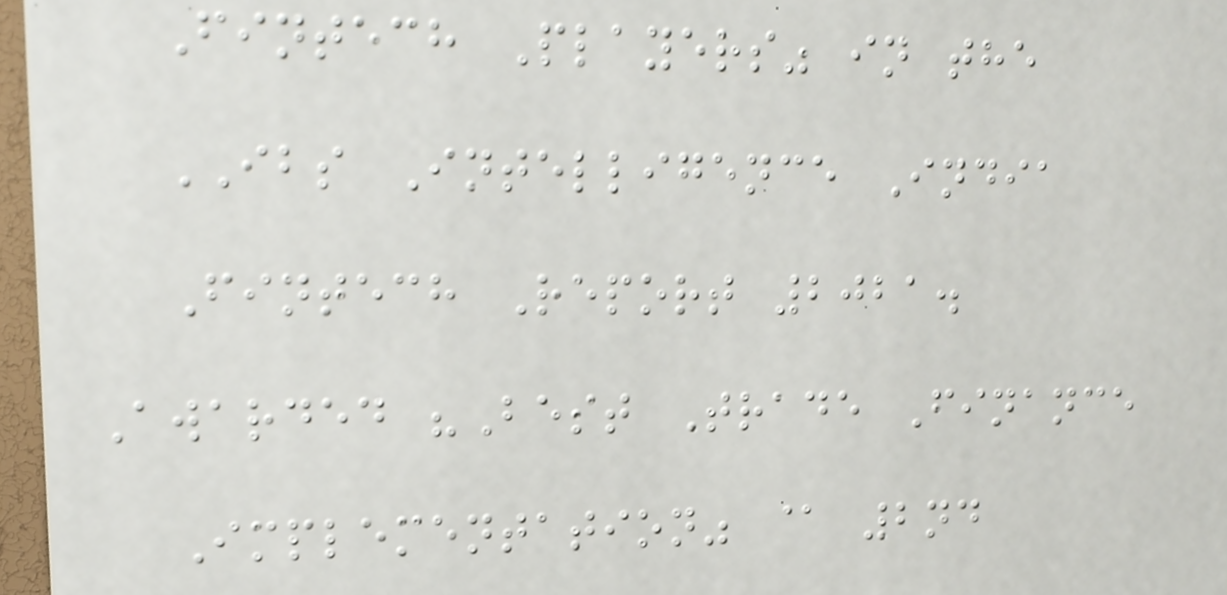Fintech Players" in the
IBS Intelligence India
Fintech Report 2021.
Awarded "Best Trade Finance
Implementation" @ 2nd
